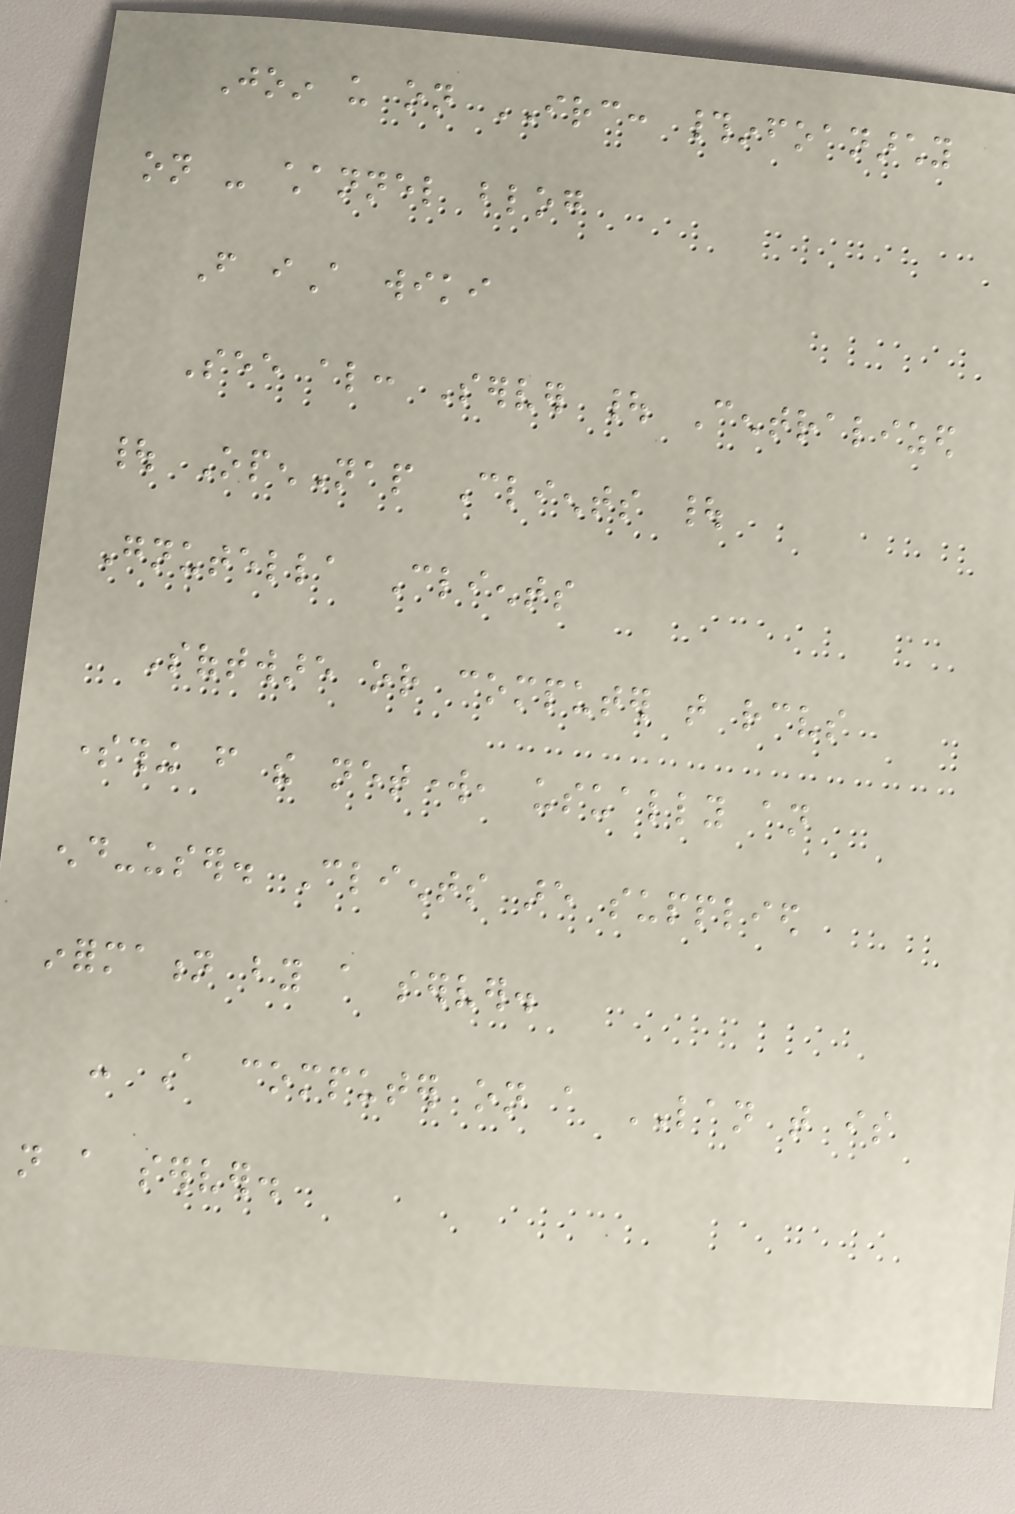Join us on IRC: #infoanarchy
on - channel blog
From iA wiki
See also: Server | Centralized
| OpenNap Clients |
Gnutella Clients
Software or computer that receives
something from the network, usually an
end-user. Clients are supplied
information by a server.
- A computer on a LAN that is
not a server.
